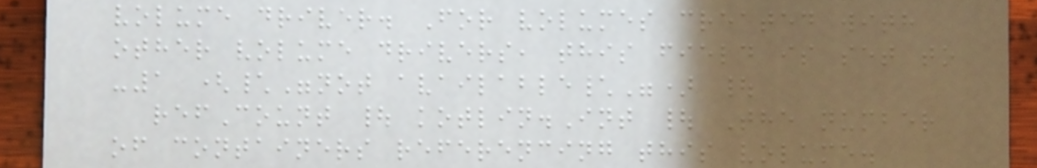volume driver. For volumes created with
other volume drivers, this field is set to
-1 (\"not available\") |
refCount | kotlin.Int | The number
of containers referencing this volume.
